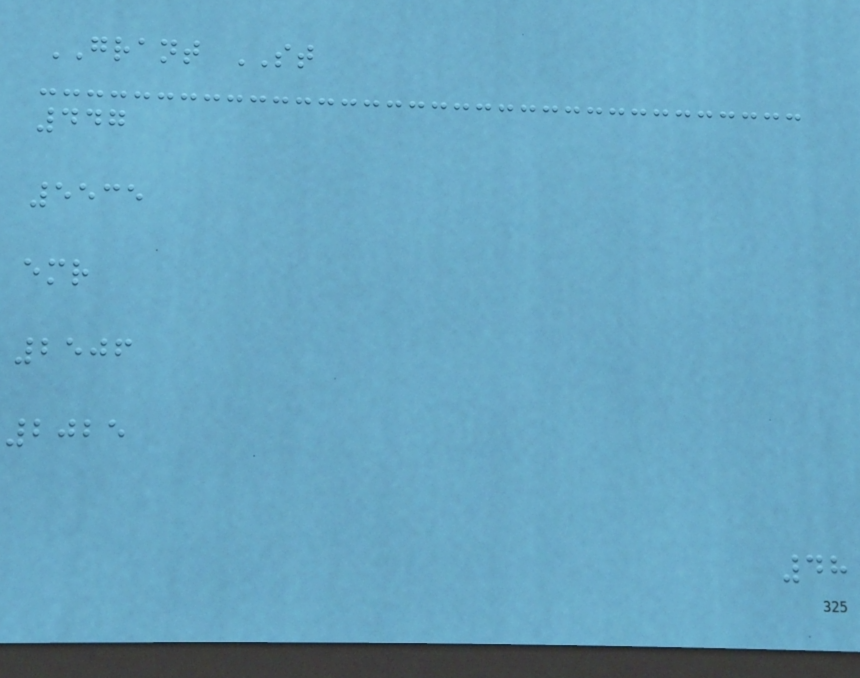GRANT ST
447
5535
emr
2506
2025
48
